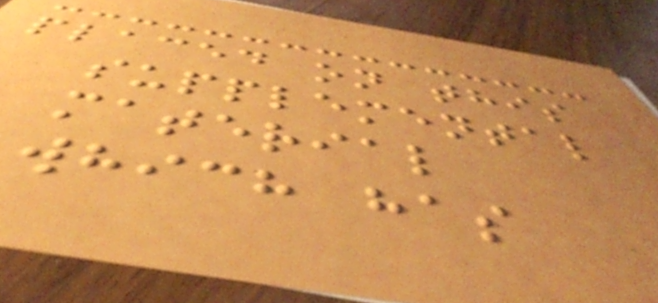placed on this
supplemental
material
which has
